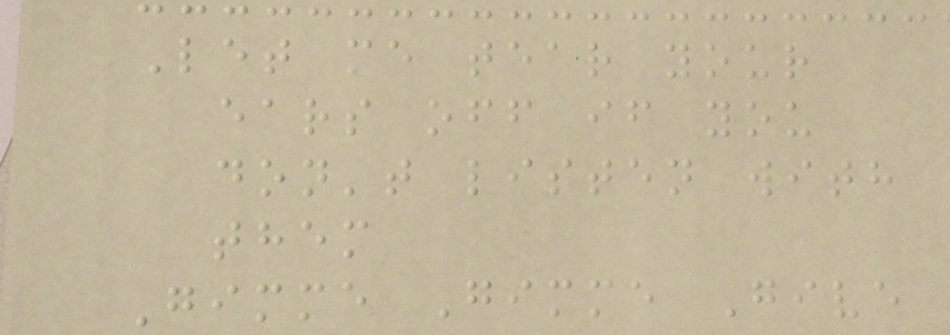Let me tear your
ears off if you
don't listen with
them
Gimme Gimme Give
